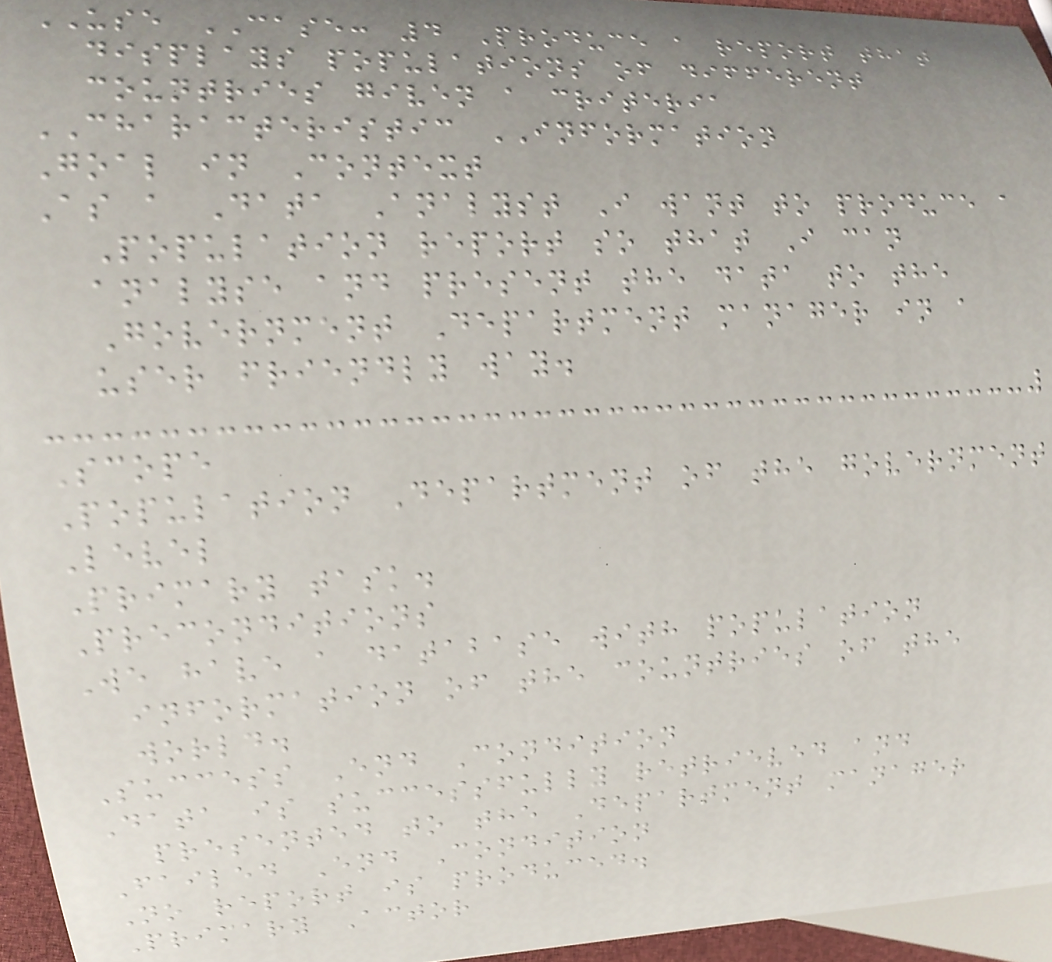USE CASE: 4 Produce a report that
displays populations of different
countries given a criteria
CHARACTERISTIC INFORMATION
Goal in Context
As a Data Analyst I want to produce a
Population report so that I can
analyse and present the data to the
Government Department manager in a
user friendly way.
Scope
Population Department of the government
Level
Primary task.
Preconditions
We have a database with population
information of the countries of the
world.
Success End Condition
Data is successfully retrieved and
presented to the Department manager
Failed End Condition
No report is produced.
Primary Actor
